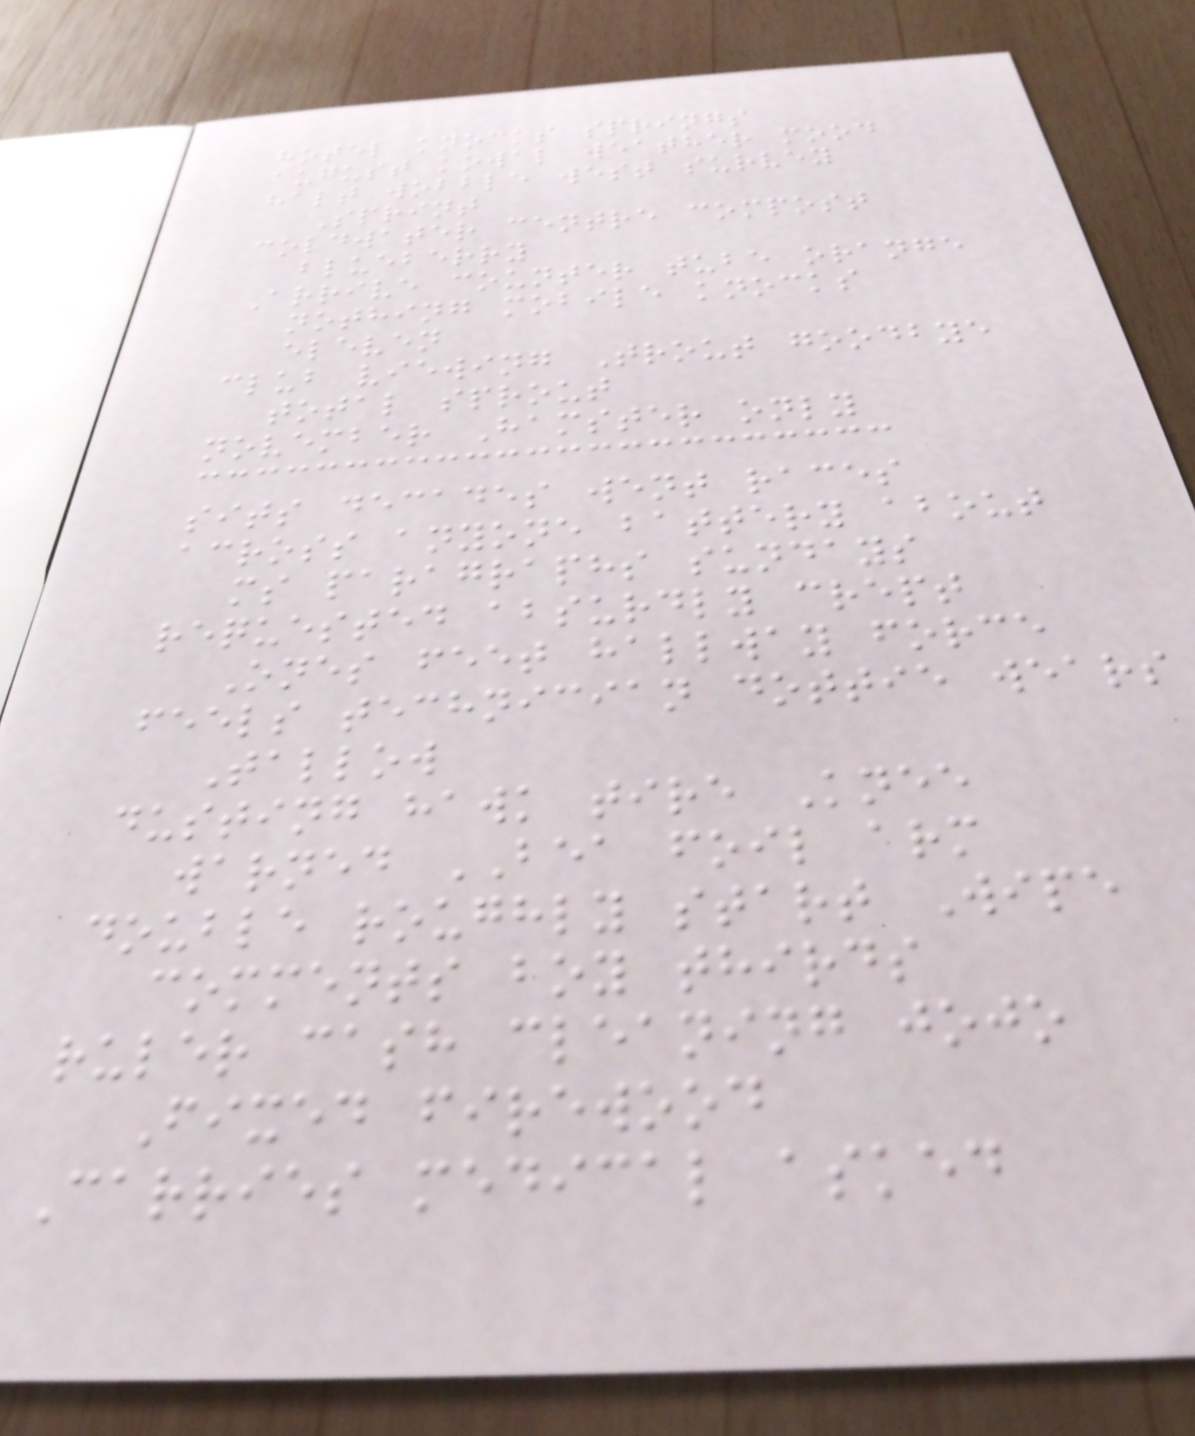hotel knocks springs
august kowal weather mood
halt wobble west survey
Sprint
coldwater centre compost
blueberry
Arrive counter tube orange
nothing mobile knocks
eleven
club viewing Trout goodbye
total sprout
november Hamster only
sits decades went races
across anyone battery about
ms paragraphs sundays
requested absurdly crept
Ones feet hallway force
feels technician dottie wears
Tallow
dusting hawk tire Knee
warned BEA foil arm
double roughly start Wipe
comments boy thirds
ruler cash cleaning jojo
Fixed firewood
Carries medical asked
